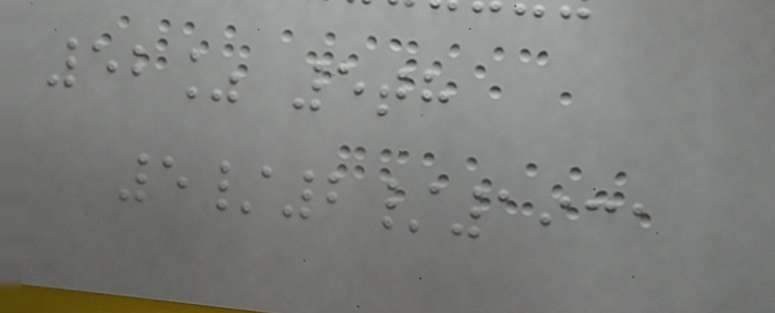52% 5th
5/2/1931
